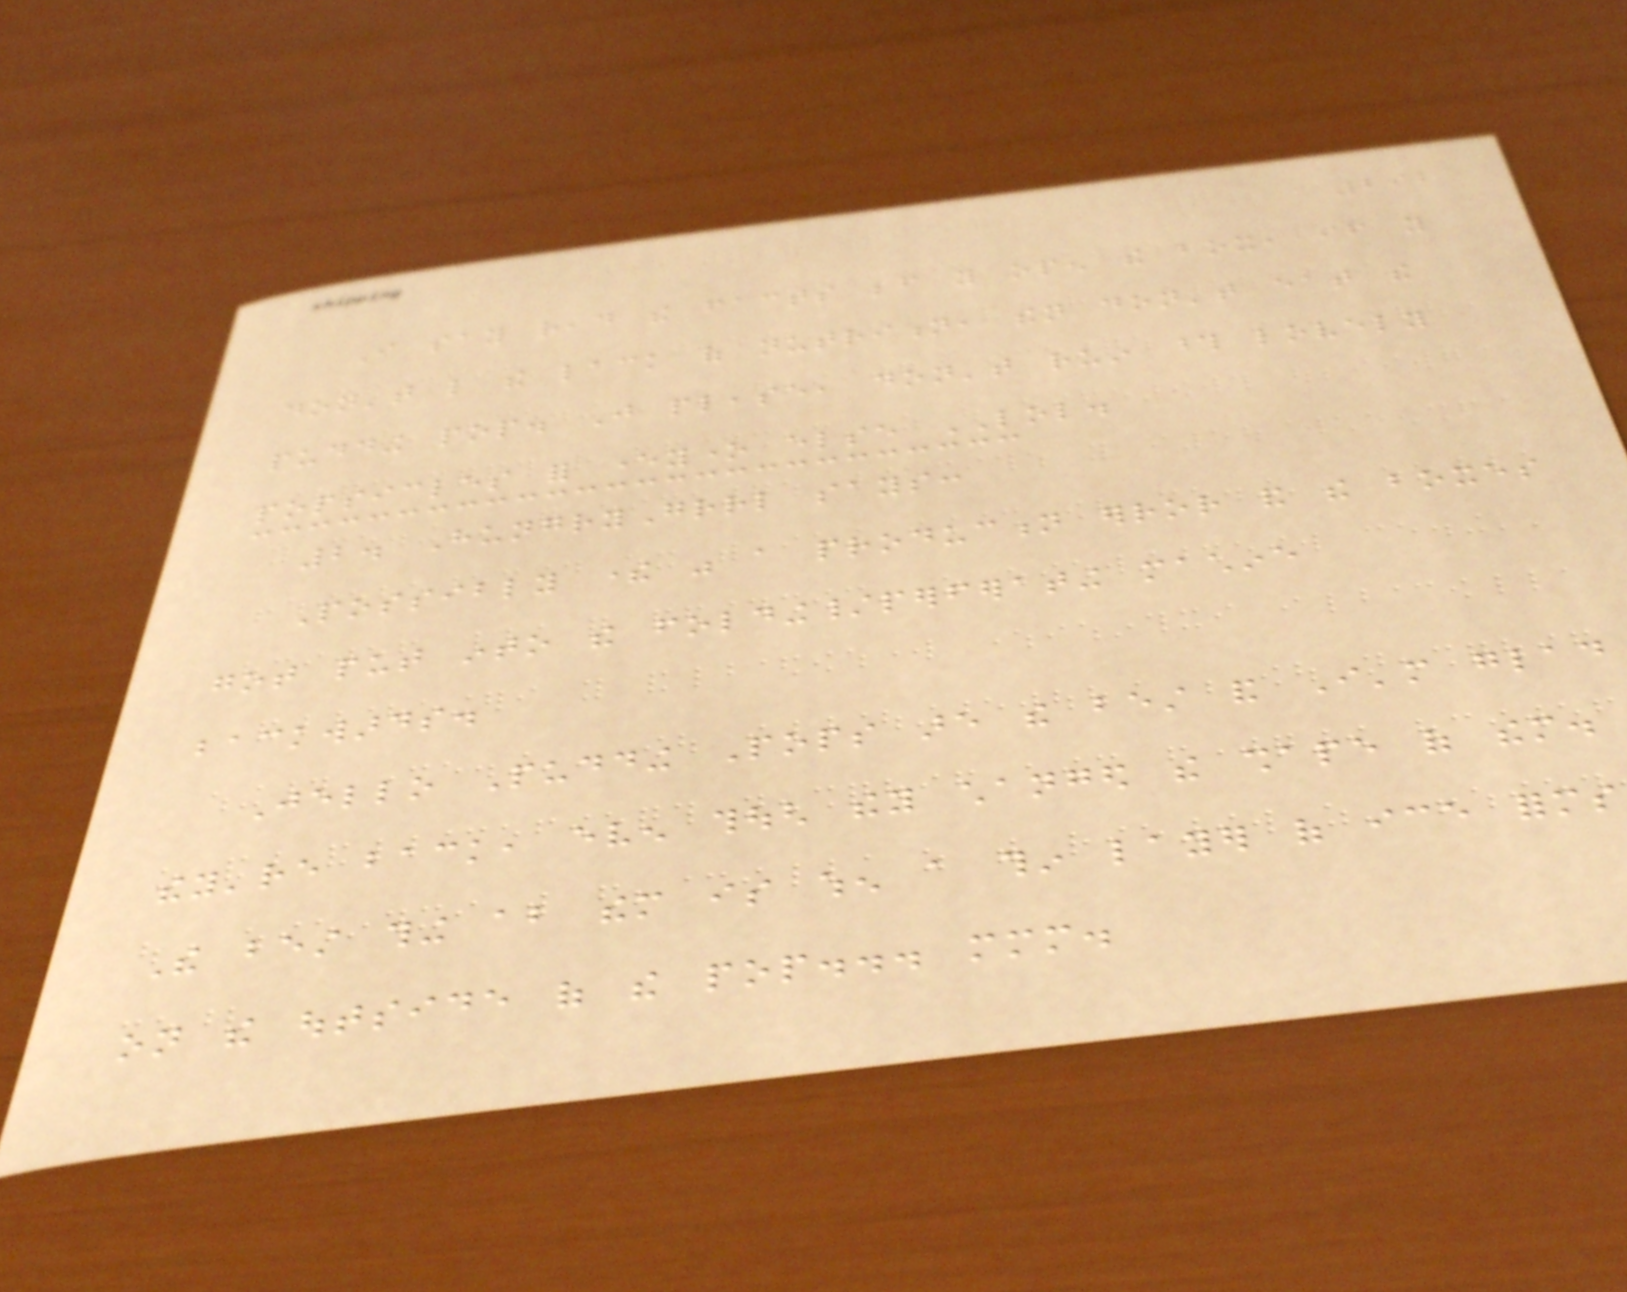292
I say read the facts before you open the box, if you
don't like the lack of nutrition, then don't eat the
pudding pop. Just please, don't ruin those lovely
popsicles for everyone else LOL.
2. HungryGrrl says:
Possibly there was a production error and the boxes
got put into the folding/perferating machine
backwards.
Jello Pudding Pops are the best and I'm glad
they're back, even though they changed the shape of them.
The best thing about them is when a thin layer of ice forms
on the outside of the pop... mmm.
